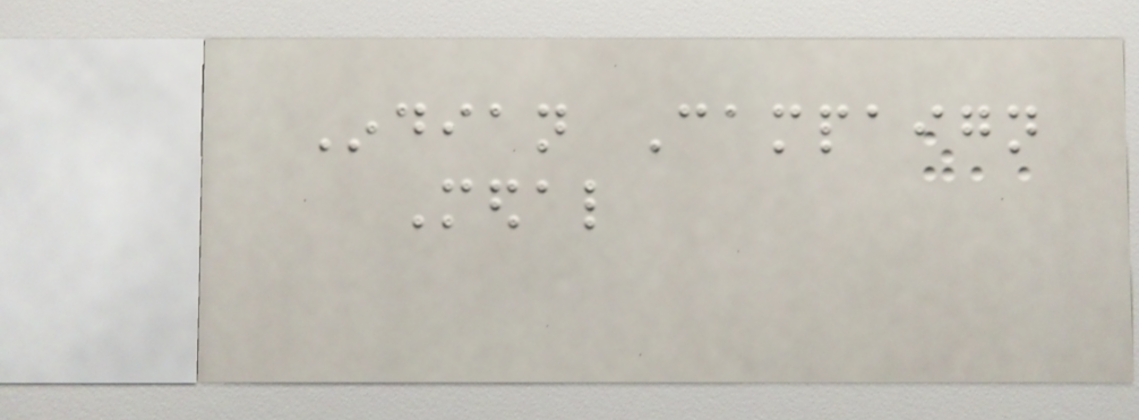Indian Campaign
Medal
